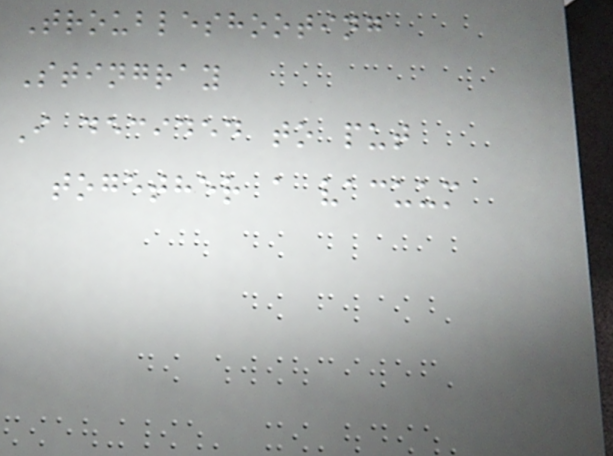Troubleshooting
Stingray
I decided to put
together a vacuum
